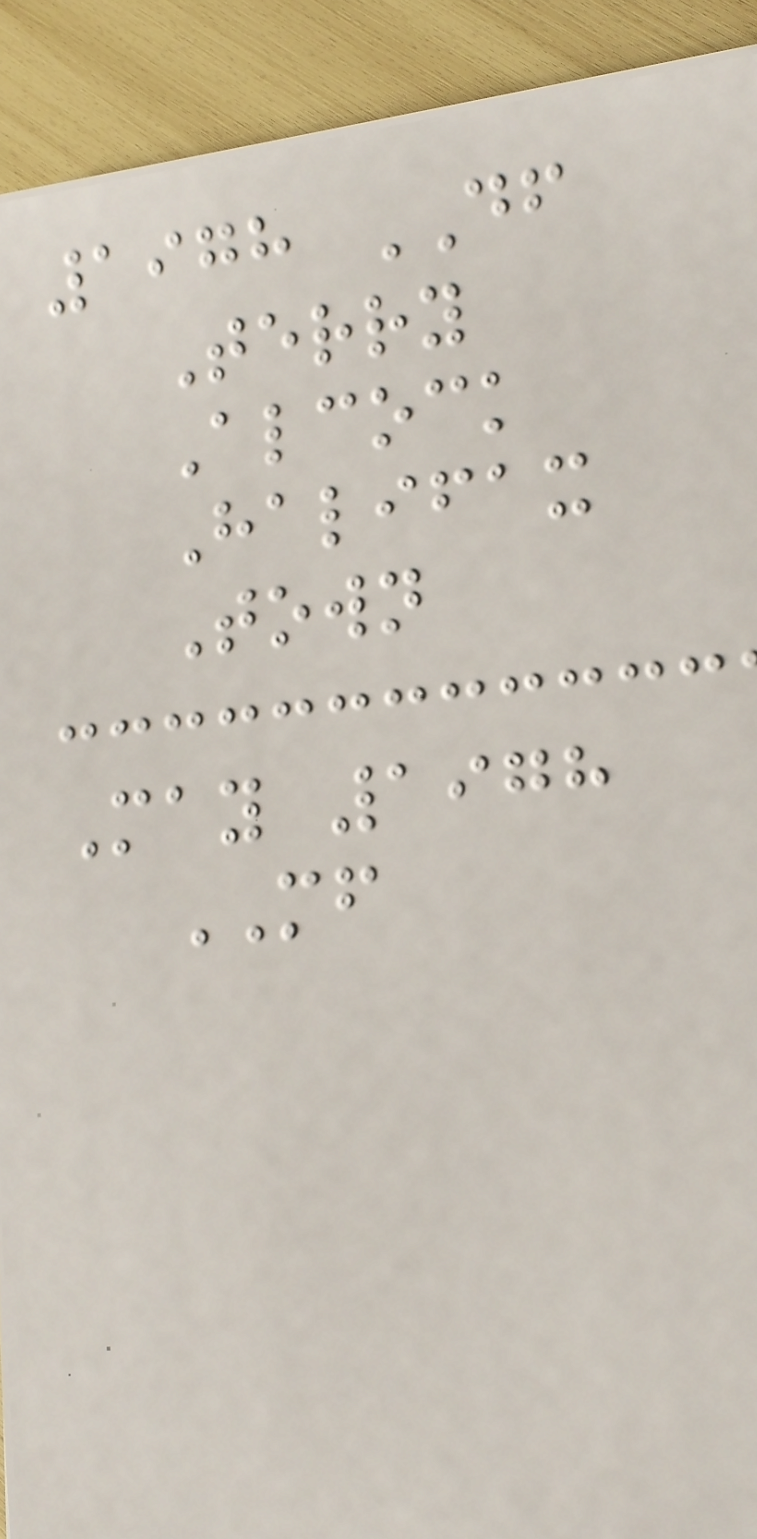1978 DF
Terry
Alcock
Halifax
Town
May 1978
MF
